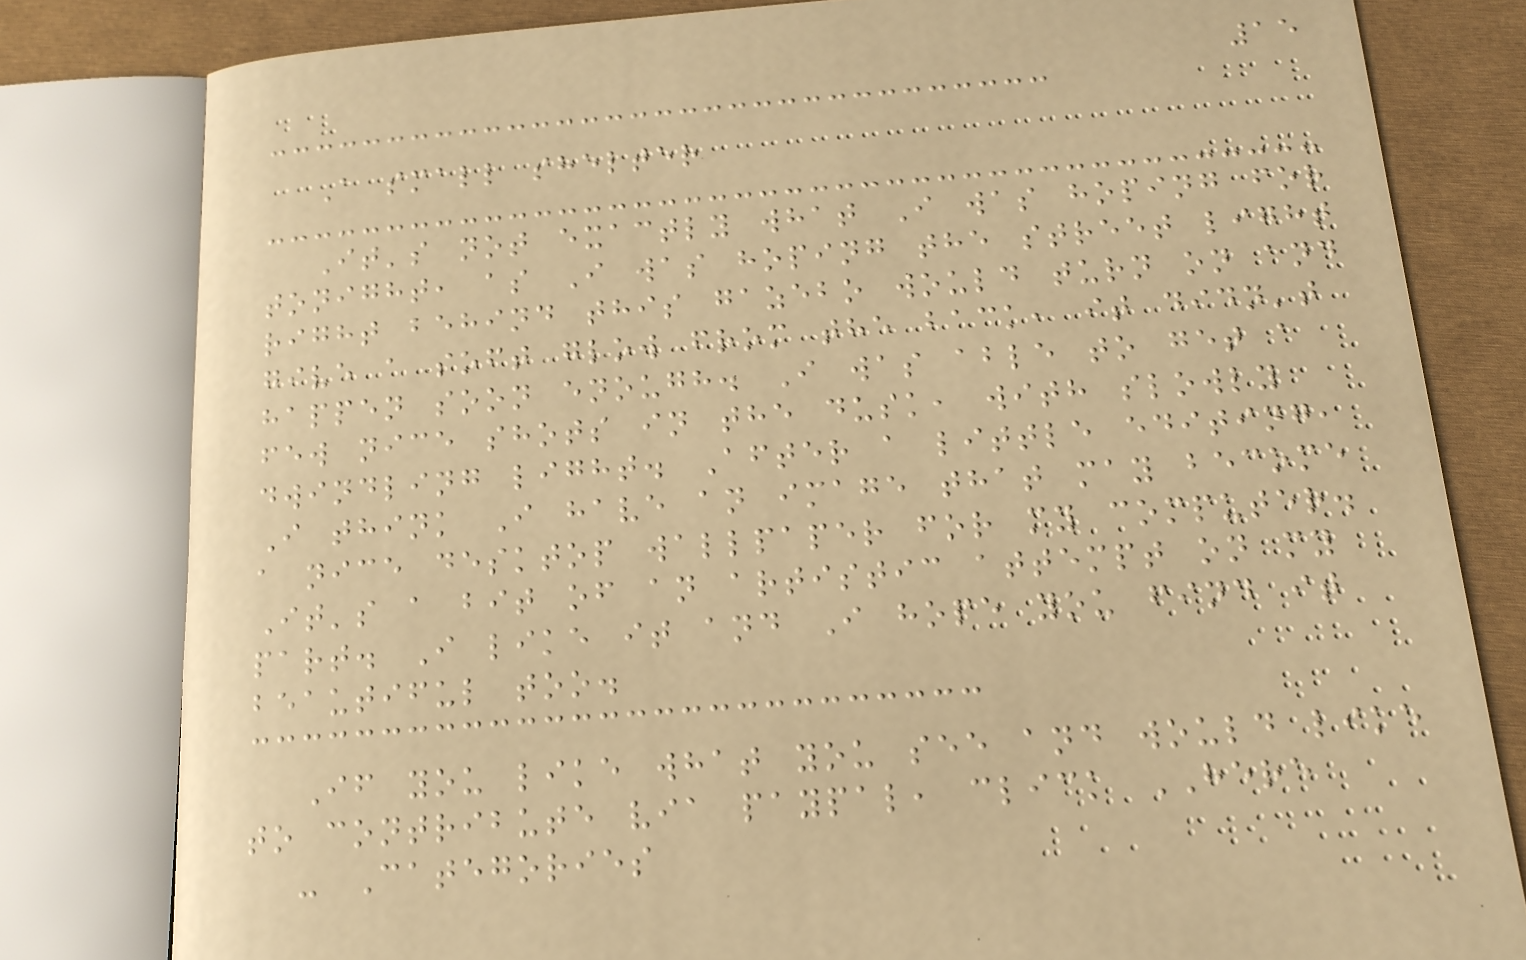15
A small shelter
It's not exactly what I was hoping for
tonight, as I was hoping the street light
right behind this gazebo would turn on and
give a soft glow from the back, it didn't
happen soon enough. I was able to get a
few nice shots in the dusk, with slowly
dwindling light. After a little editing,
I think I have an image that may become
a nice desktop wallpaper for my computer.
It's a bit of an artistic attempt on my
part. I like it and I hope you find it
beautiful too.
If you like what you see and would like
to contribute via paypal, click HERE
- Categories
